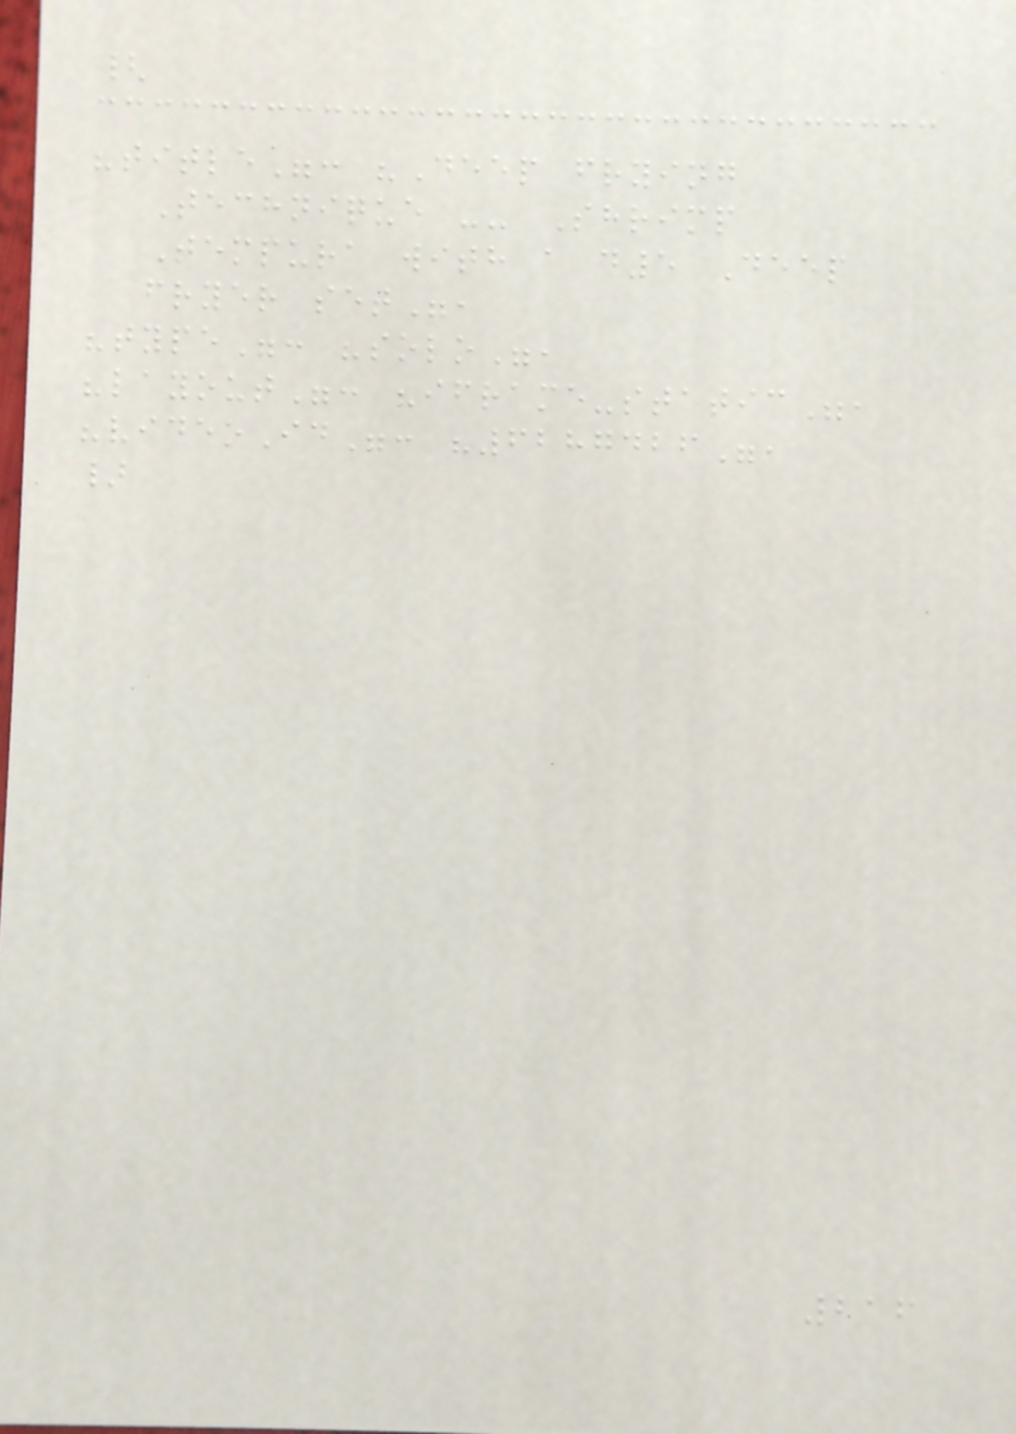{
"title": "Deep frying
Technique -- Shrimp
Tempura with a d5 Deep
fryer set",
"type": "solo",
"layout": "iframe-static",
"videoId": "6287426",
}
216
